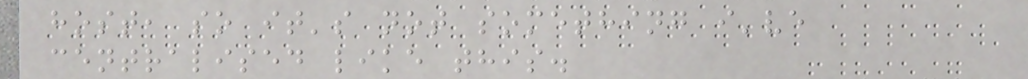host, so it's not something i've
centralised like this.
